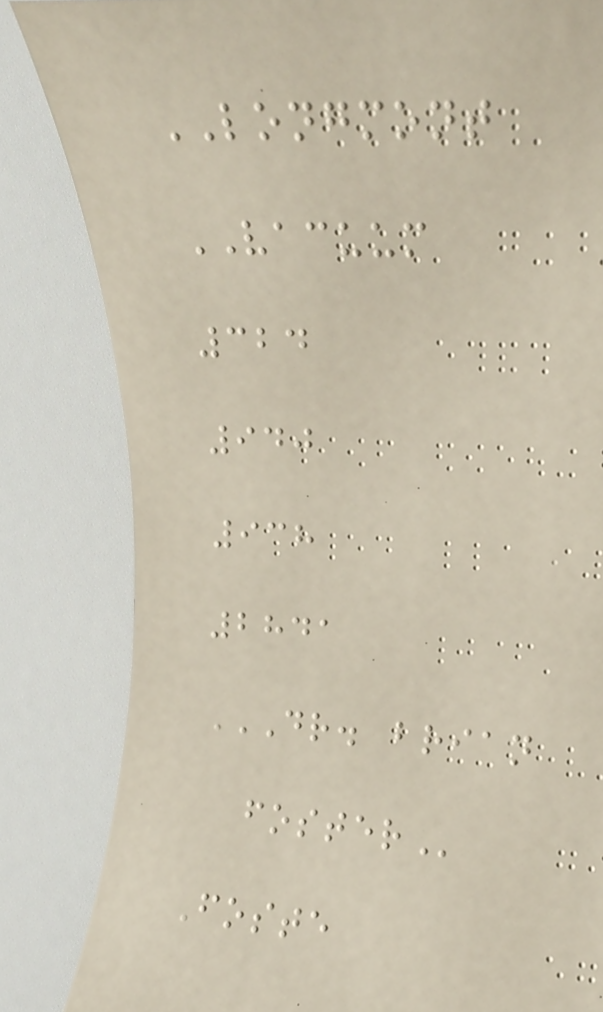LONGMONT
VACUUM
324
940
938
2841
DR. BRIAN
FOSTER
Foste
